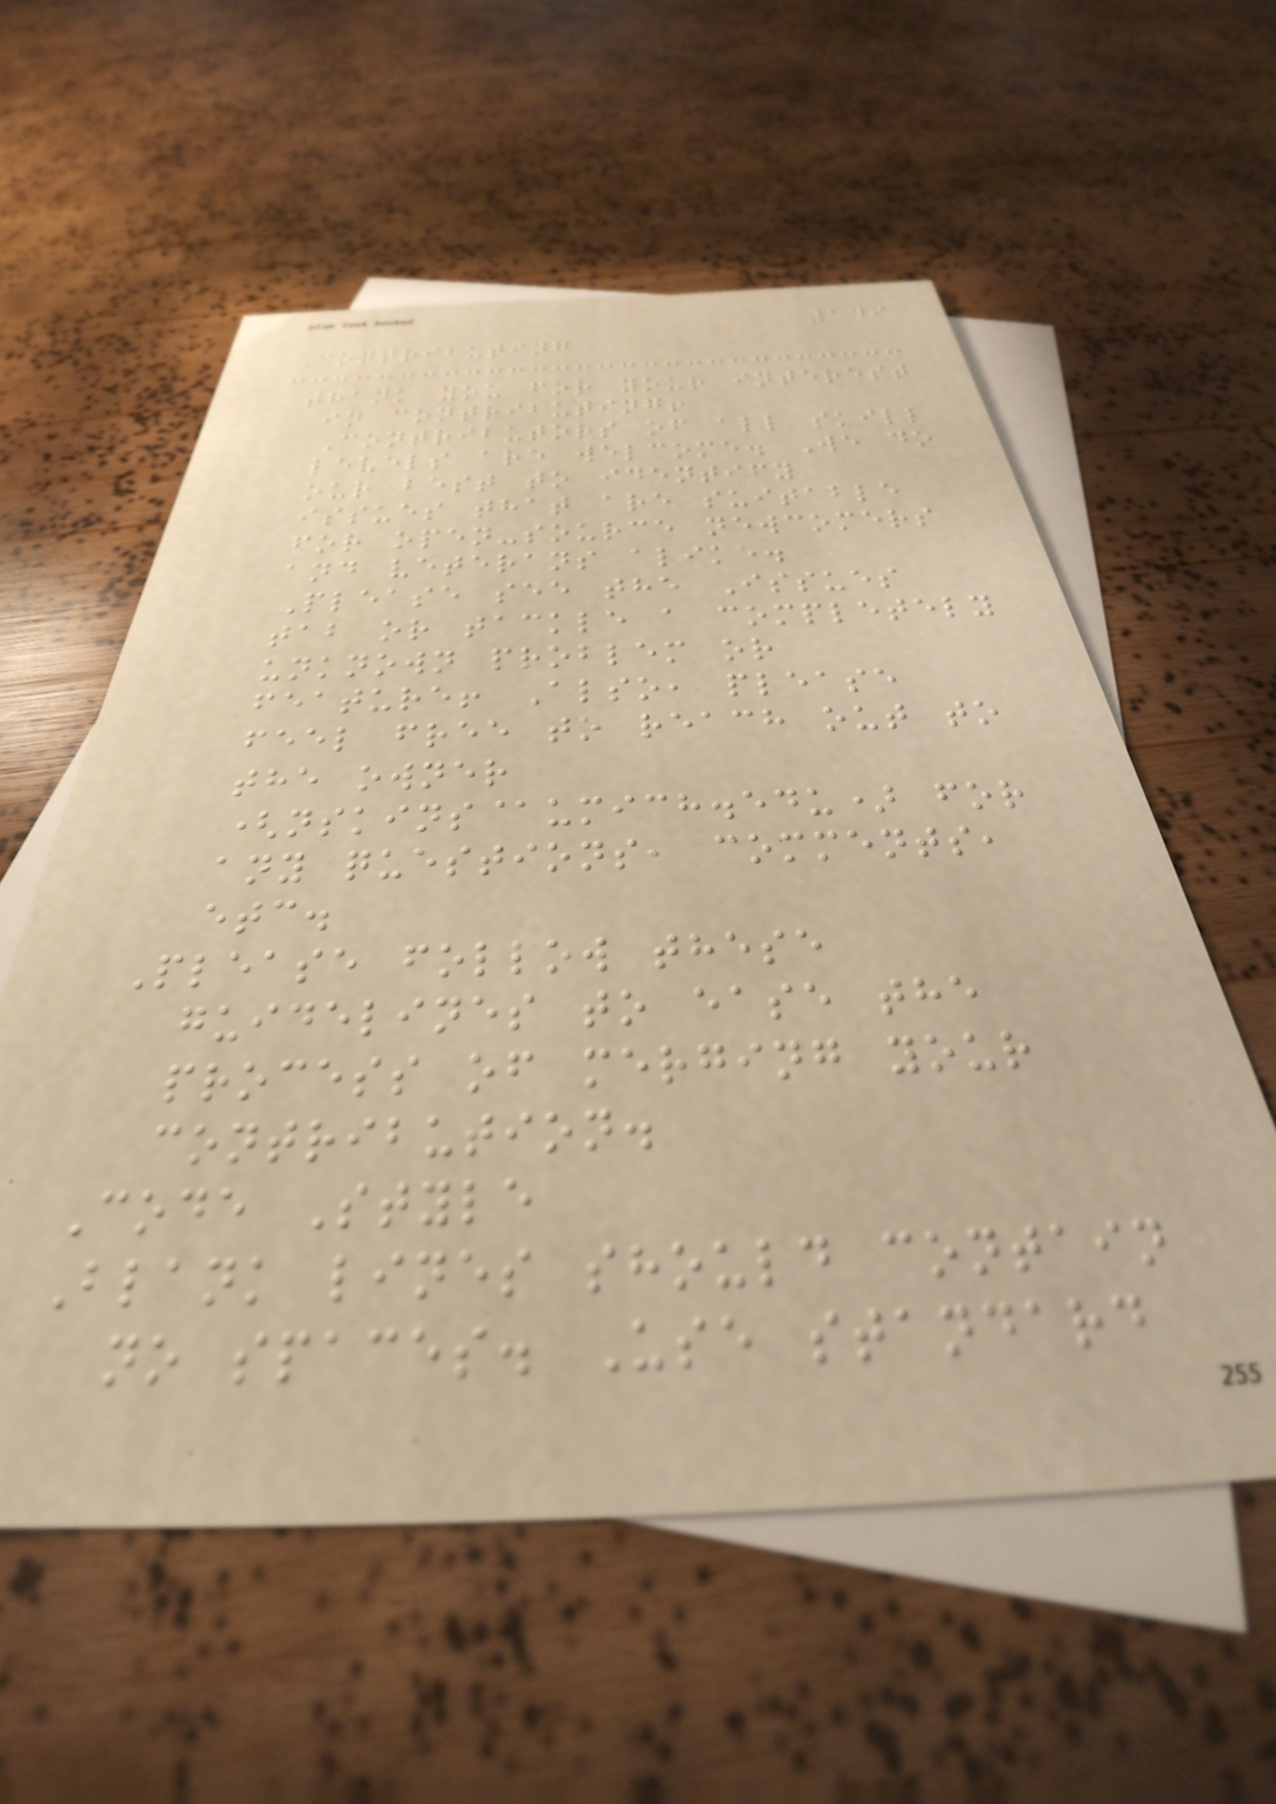149
Contributing
Thank you for your interest
in contributing!
Contributors of all skill
levels are welcome. We do
our best to identify
issues that are suitable
for open-source newcomers
and veterans alike.
Please see the Issues
tab or tackle a completely
unknown problem or
feature! Also, please
feel free to reach out to
the owner
(nskins@umich.edu) for
any questions, comments,
etc.
Please follow these
guidelines to ease the
process of merging your
contribution.
Code Style
Blank lines should contain
no spaces. Use standard
